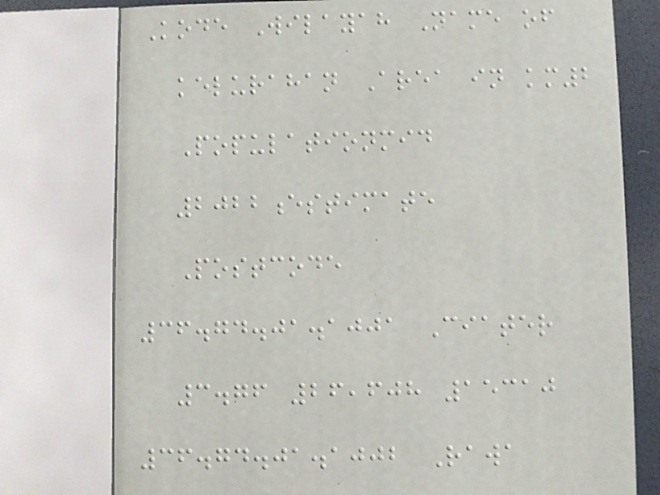Kode Wilayah Name of
kelurahan Area in km2
Populationmid
2022estimate
Postcode
36.74.01.1001 Ciater
3.76 26,608 15310
36.74.01.1002 Rawa
